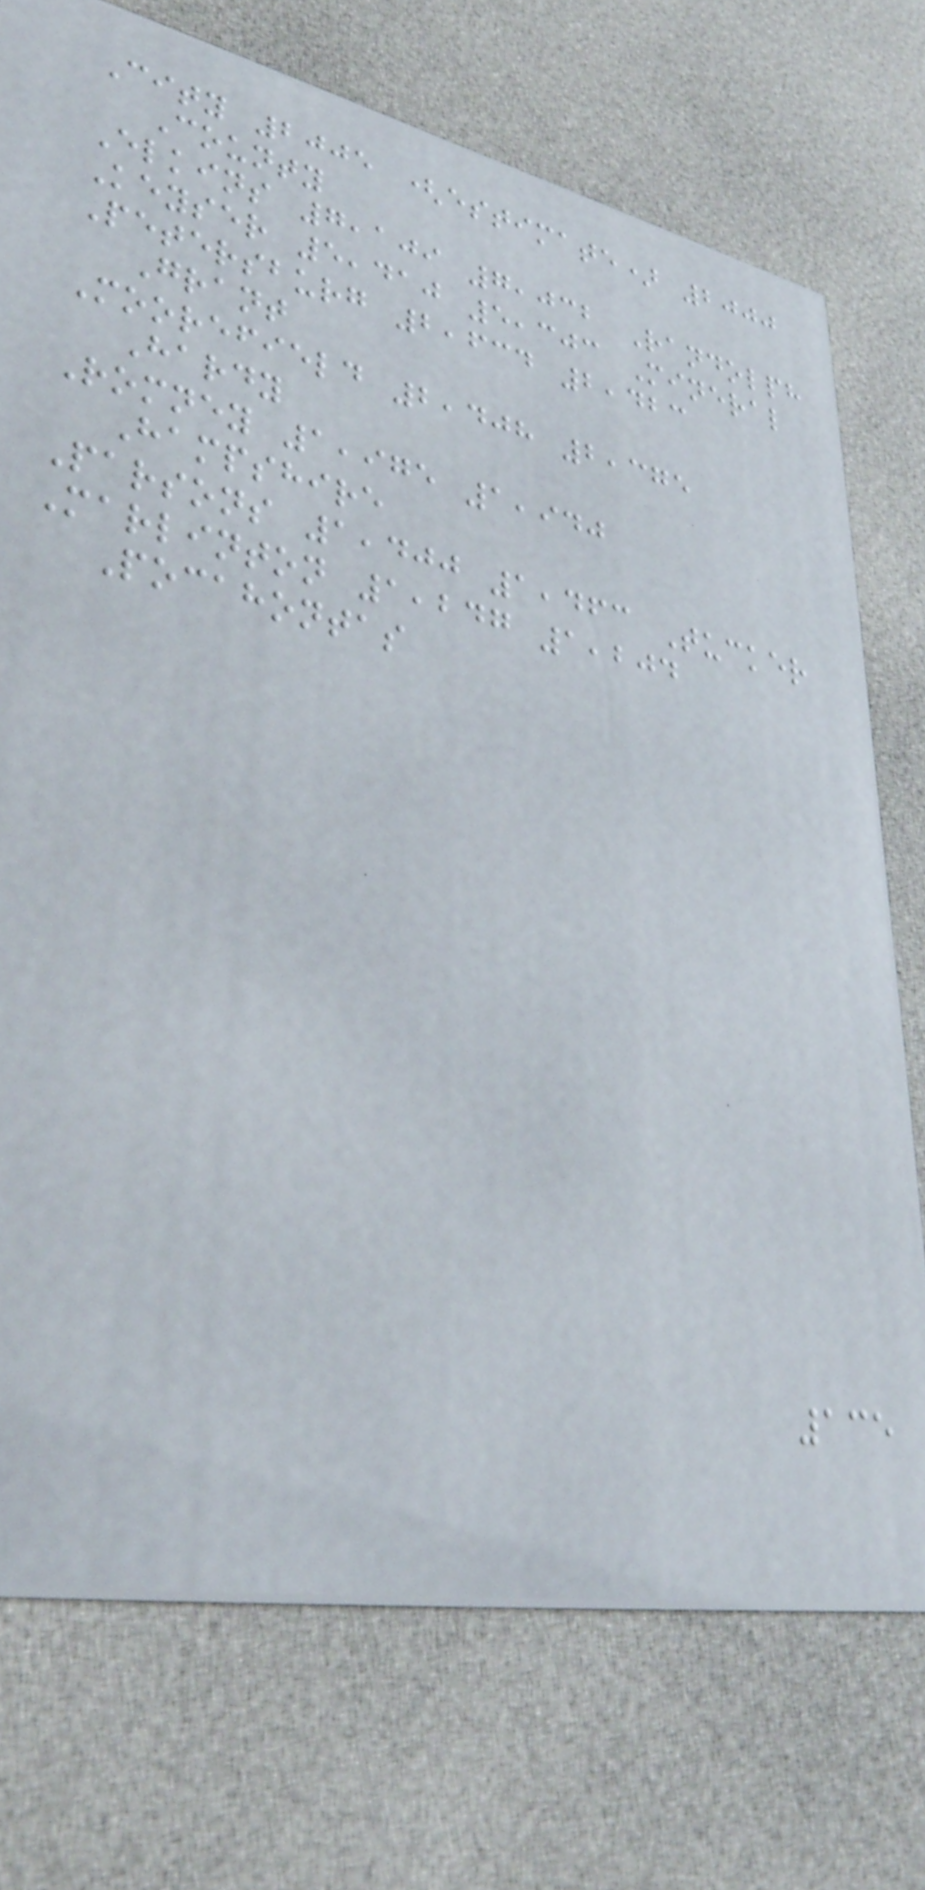City 2005 (estimate) 2000
County
Elkins 7,109 7,032 Randolph
Keyser 5,410 5,303 Mineral
Petersburg 2,634 2,423
Grant
Moorefield 2,408 2,375
Hardy
Romney 1,975 1,940
Hampshire
Parsons 1,400 1,463 Tucker
Marlinton 1,247 1,204
Pocahontas
135
